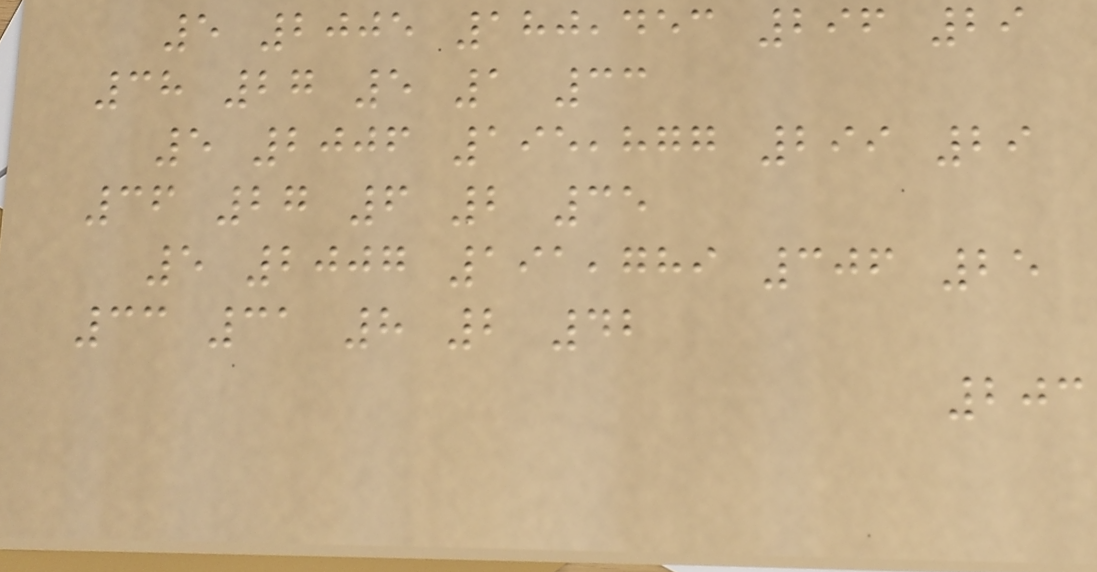5 2005 180,453 296 29
38 27 5 1 33
5 2006 195,877 299 29
36 27 6 2 35
5 2007 191,789 306 25
33 31 8 2 42
203
